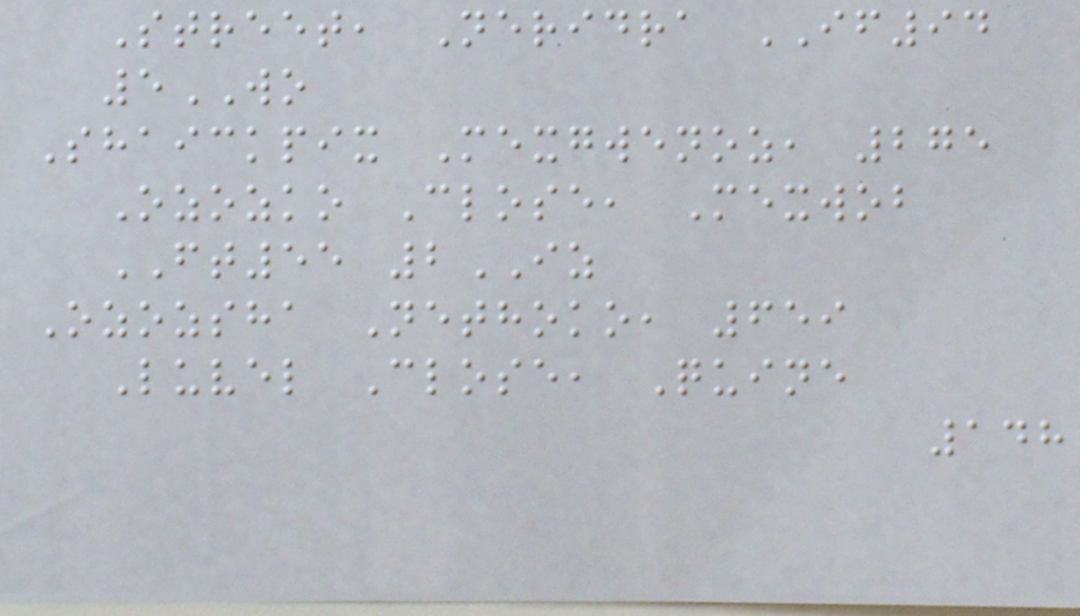Street, Neridra IF94
5WO
Shaickpix Mexgwenoz, 275
Ozozko Close, Mexwob
FT55 2IZ
Ozozsha Nethoko, 659
Luvel Close, Quine
148
